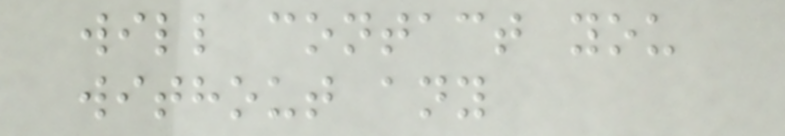will contact you
without any
